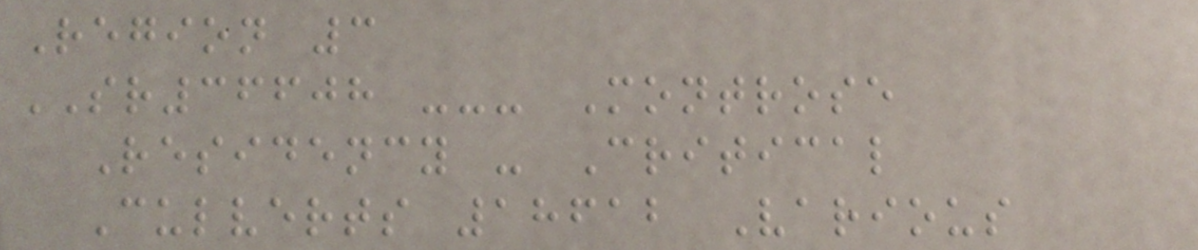Region 3
SR36608 --- Montrose
Residency - Critical
Culverts 18612 Various
